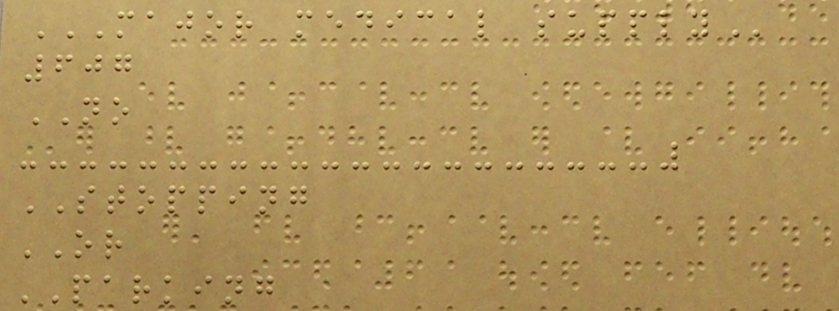MAJOR MEDICAL SUPPLY
607
NO
STOPPING
OR
PARKING
